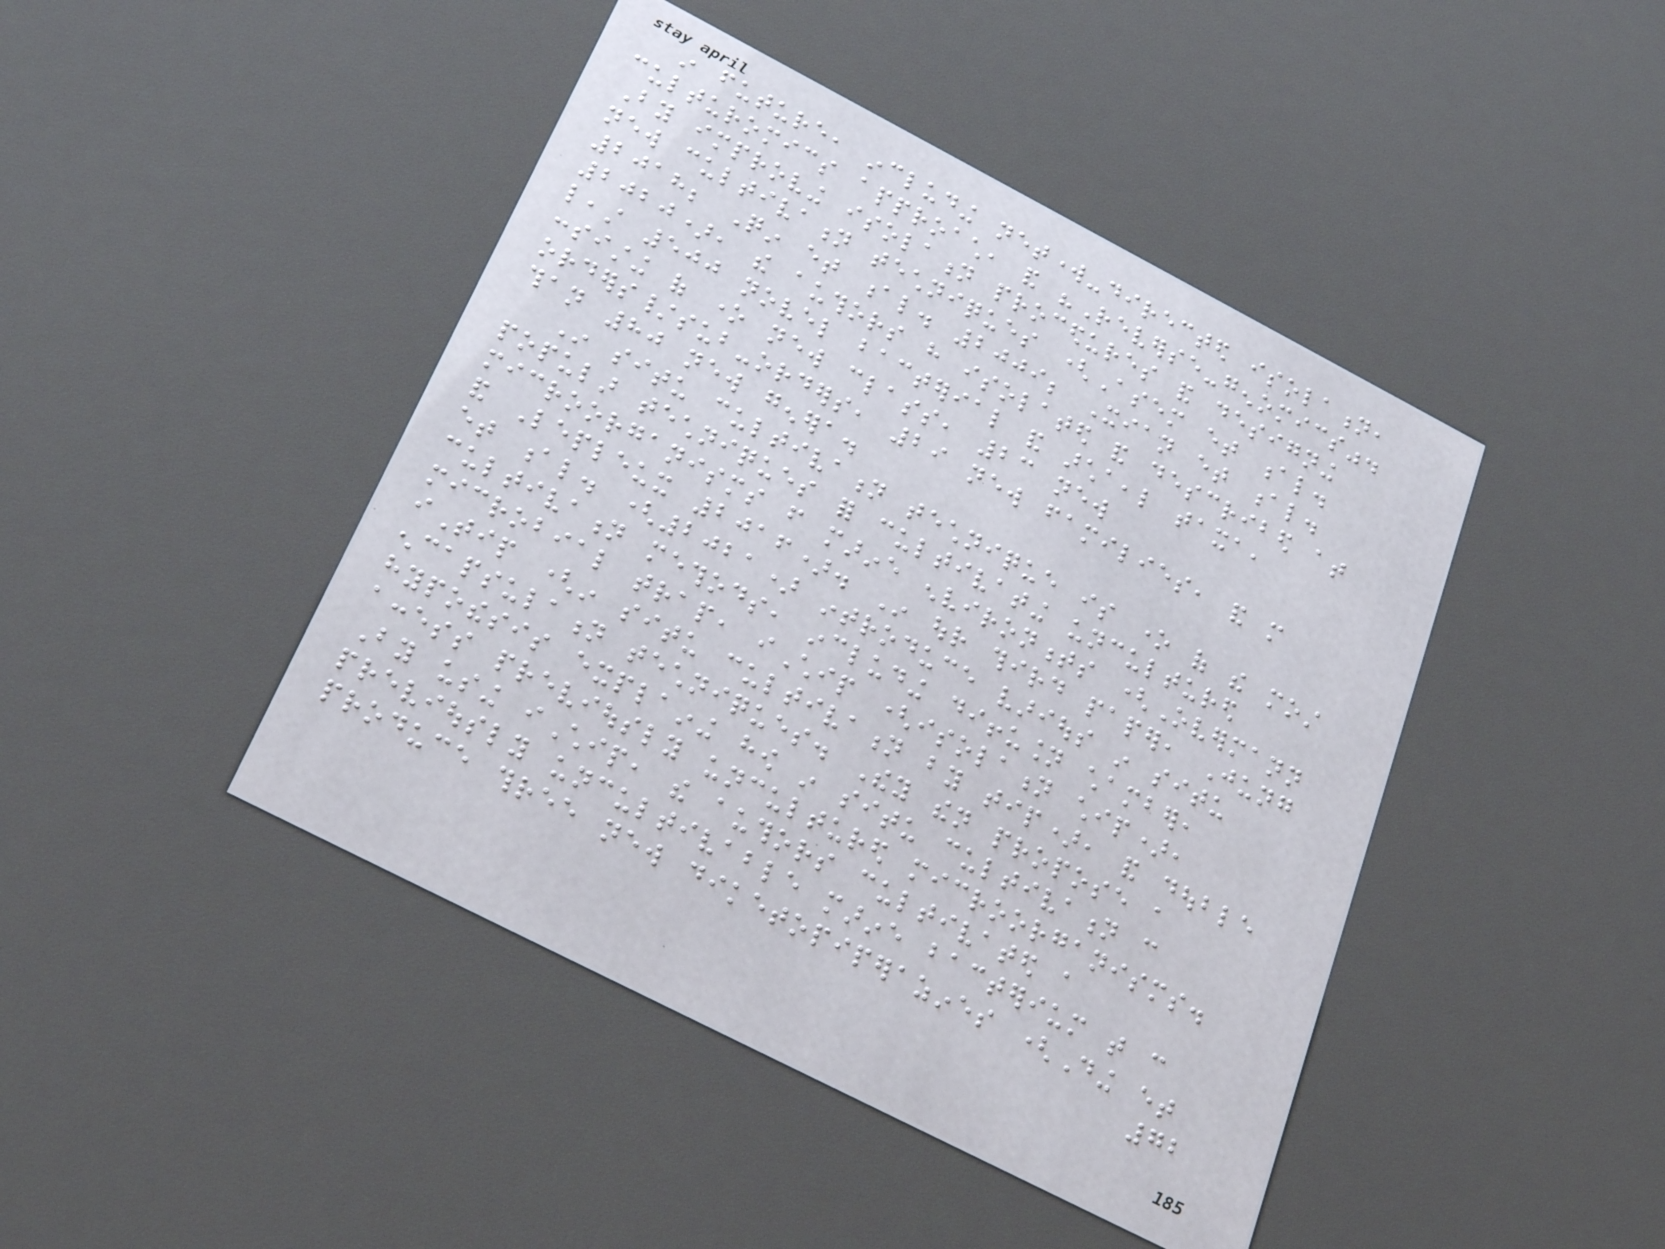in future, including network-directed isolation,
culturomics approach, and "Reverse-genomics".
By improving isolation procedures and designing
new cultivation techniques (Asem et al.
2018; Qin et al. 2009; Xian et al.
2020), the authors have isolated and described at
least 500 novel bacterial and archaeal taxa,
consisting of one new class, 23 new
orders/sub-orders, 29 new families, and more
than 80 new genera.
In situ cultivation technique is one of the most
popular techniques for cultivating uncultured
microorganisms from marine environments (Overmann
and Lepleux 2016). In our third paper, Jung
et al. (2021) introduce various in situ
cultivation methods, including diffusion chamber,
microbial trap, iChip (isolation chip),
iTip (in situ cultivation by tip), and double
encapsulation techniques. They then propose a
hypothesis explaining how in situ cultivation can
access previously uncultured microorganisms.
By using iChip, the authors cultivated a
previously uncultivable marine bacterium that can
produce three new diketopiperazines (Ding et
72
